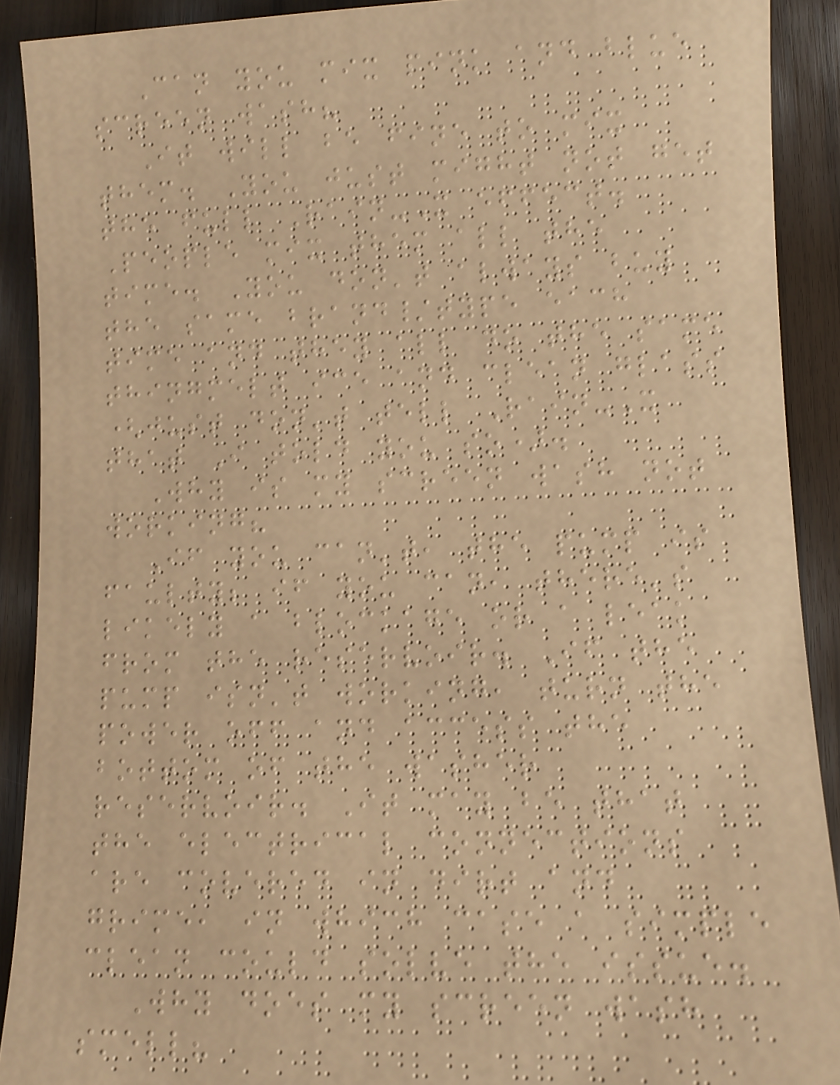Can you mix pink and blue
screen wash?
It will be fine to mix
them. You just might not get
the full Rain-X effect.
People mix them all the
time. You don't always buy
the same brand/type each
time and they all do the same
thingmelt ice and clean glass
(just don't tell Rain-X
that I told you so).
Why is my screen wash not
working?
If you can't, the pump is
faulty; if you can, there's
likely a blockage or a leak
from the reservoir. If the
pump isn't working, turn the
power off and access the
bottom of the washer
reservoir. It may be that
the electrical connections
are covered in dirt and
grime, in which case a simple
clean could solve the issue.
Why does my screen wash
smell?
